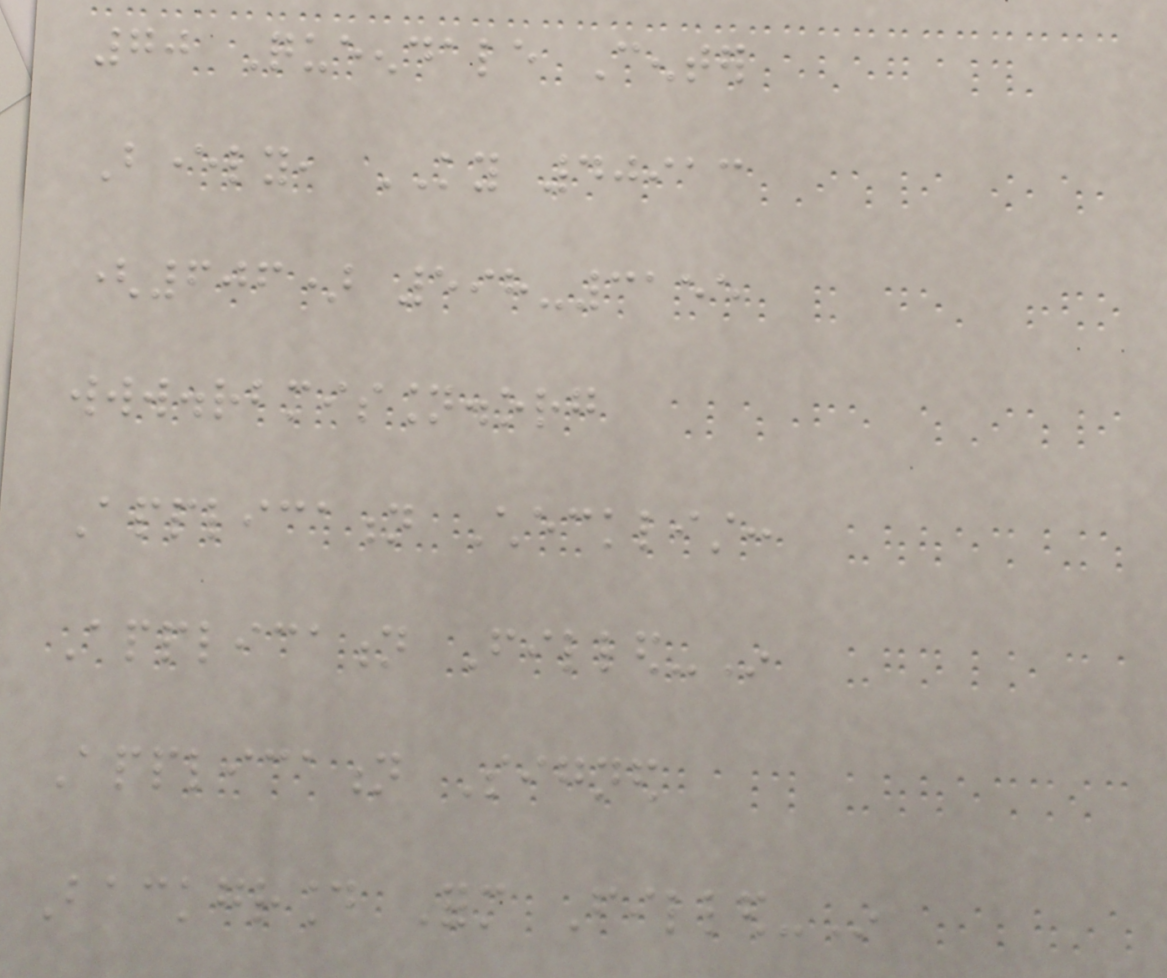70 Queendale Center
Beverly, KY 40913
(606) 598-3155
www.rbmission.org
Application Checklist:
Application Filled-In
Application Signed
Background Form Filled-In
